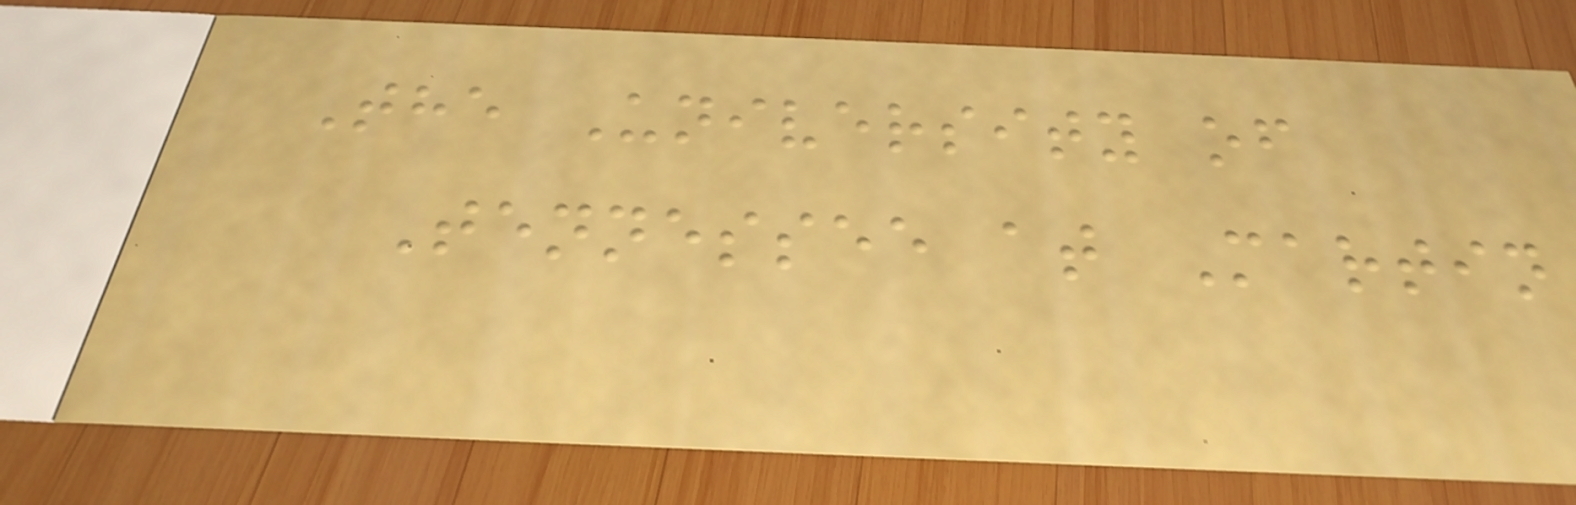The University of
Tennessee at Martin
